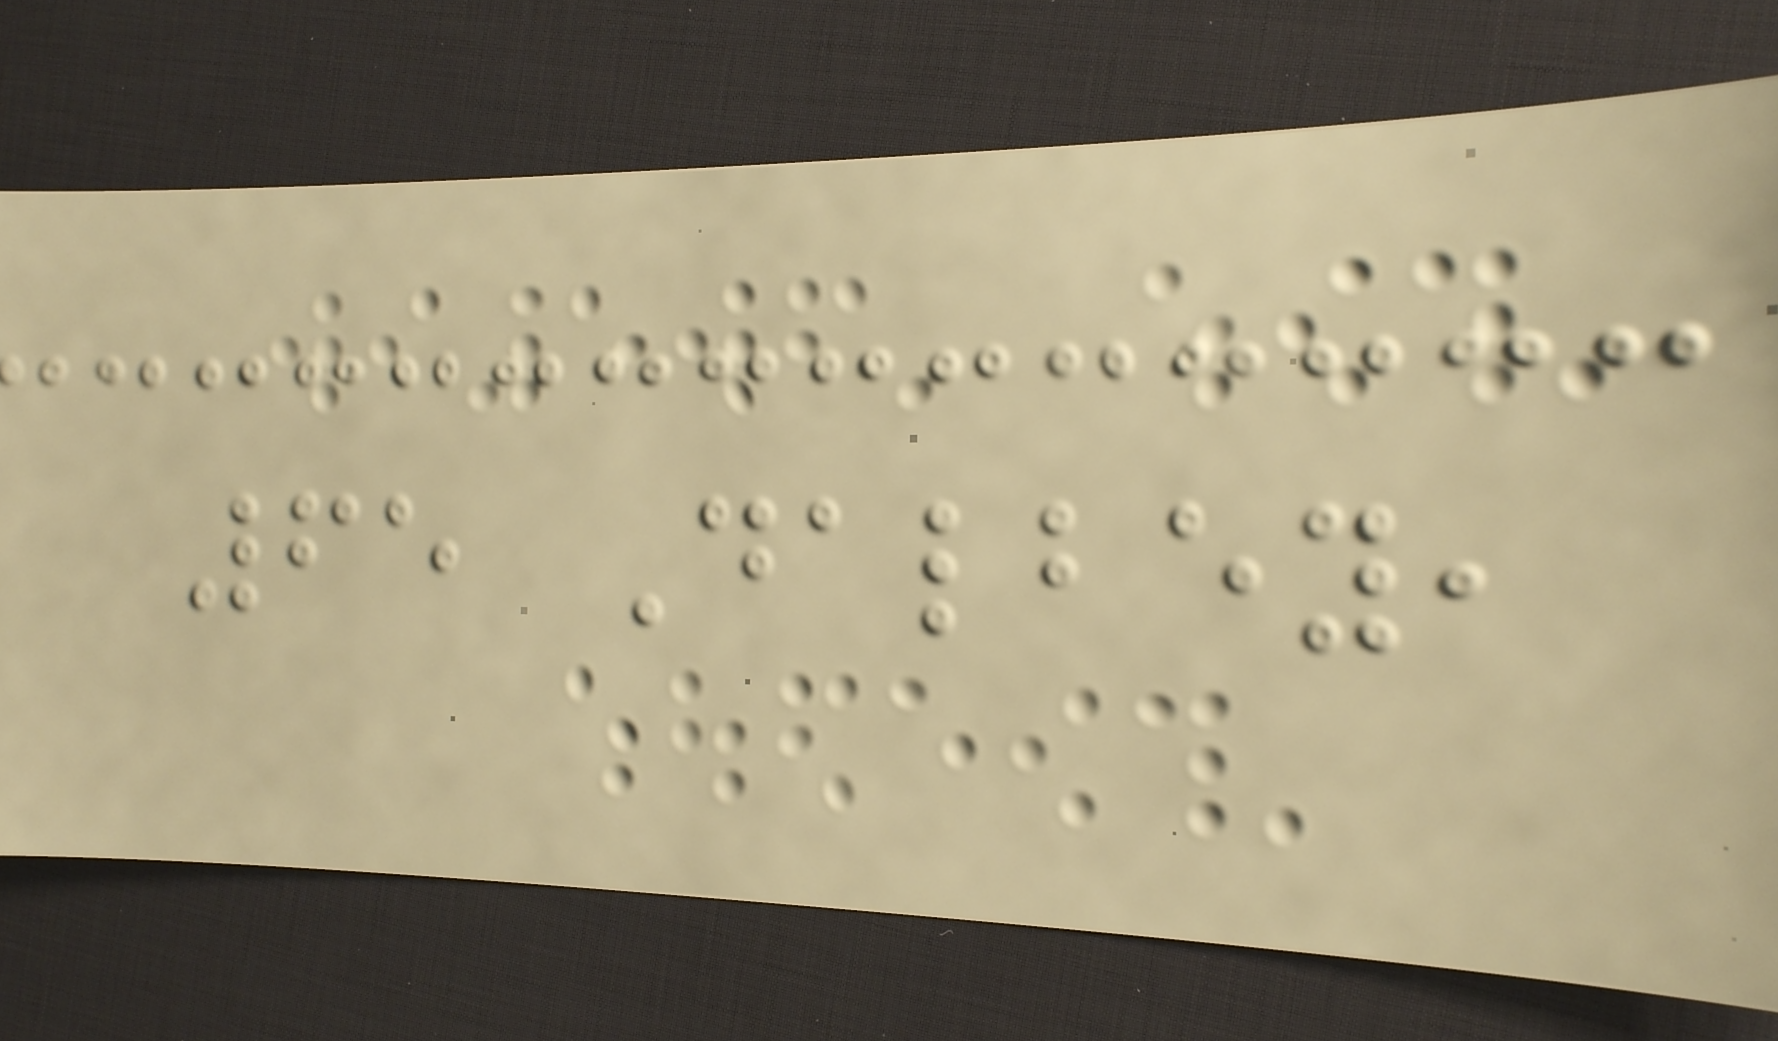65 Dalbey,
